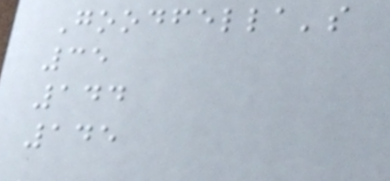Goodfella's
35
144
145
